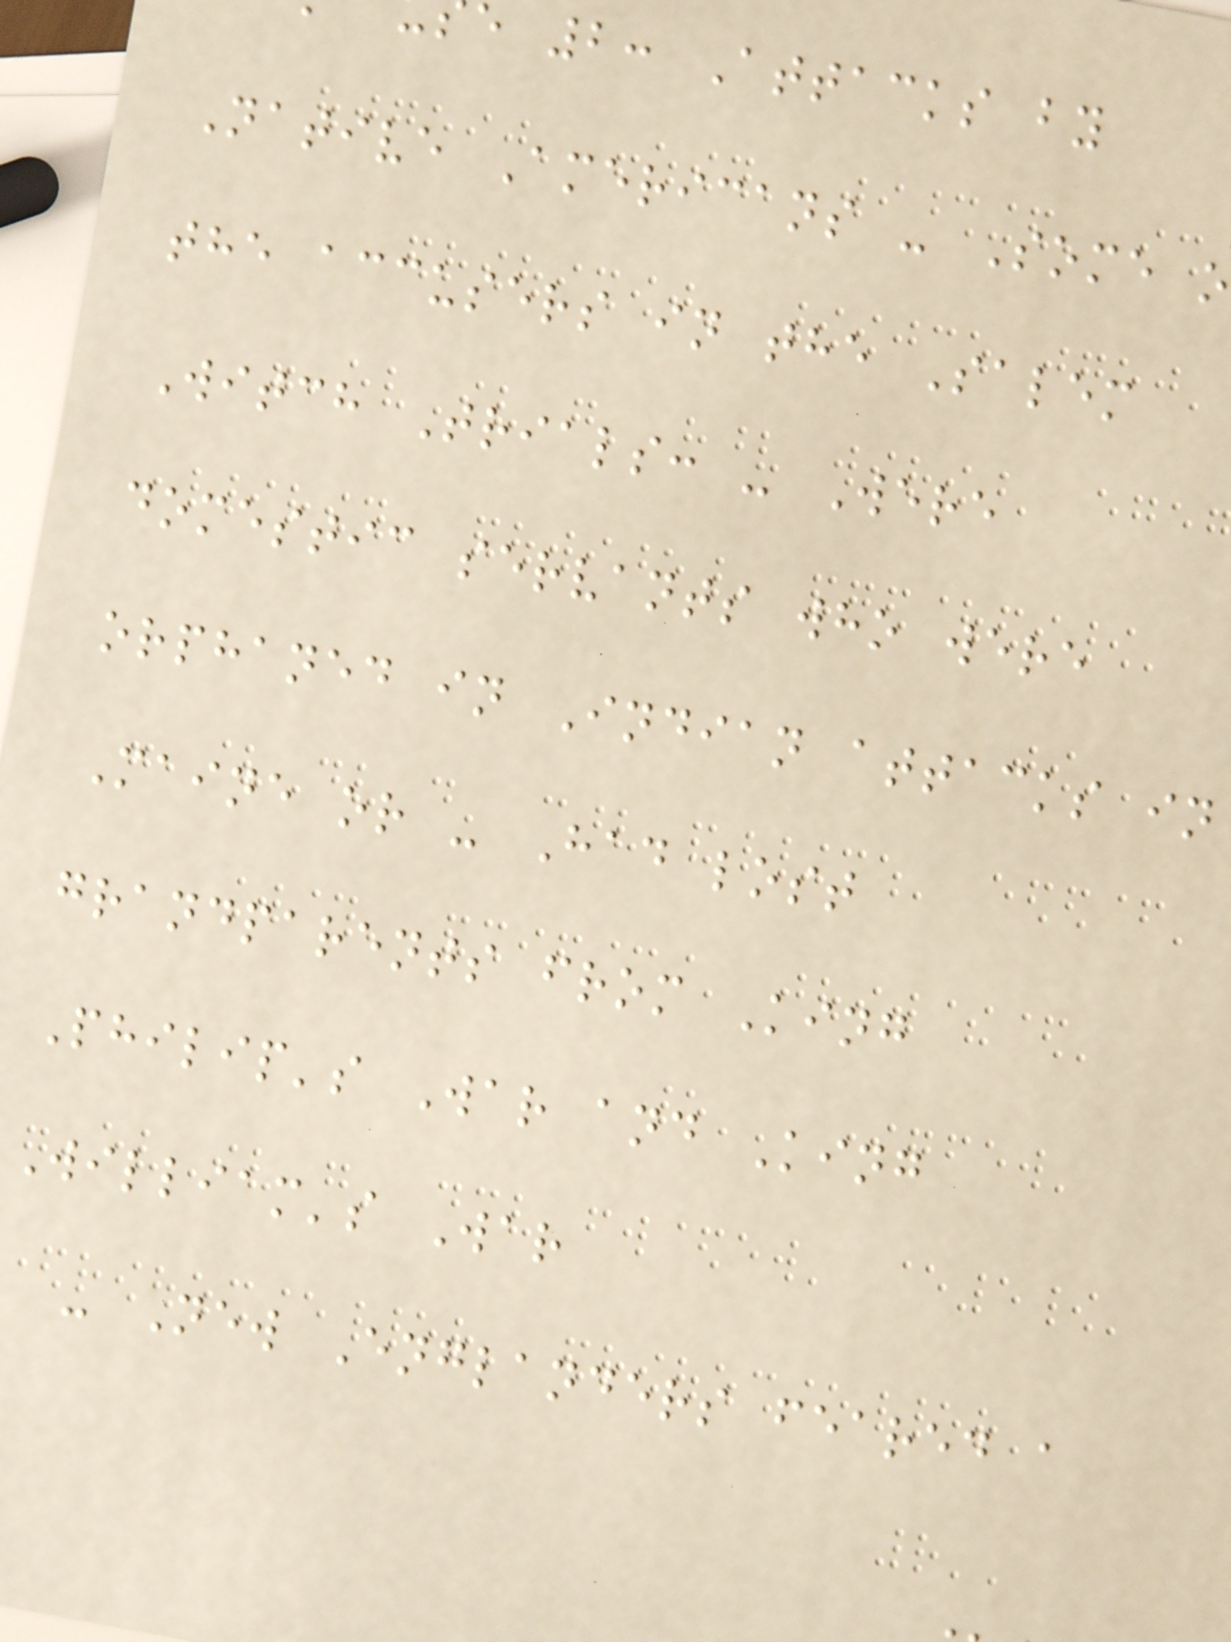e 2: Attacks by
Native Americans - Some o
the accusers in the Salem
Witch Trials: - Were
domestic servants who were
orphaned in Indian attacks in
Maine or - Had lost
grandparents from King
Philip's War and King
William's War
- New Englanders feared a
